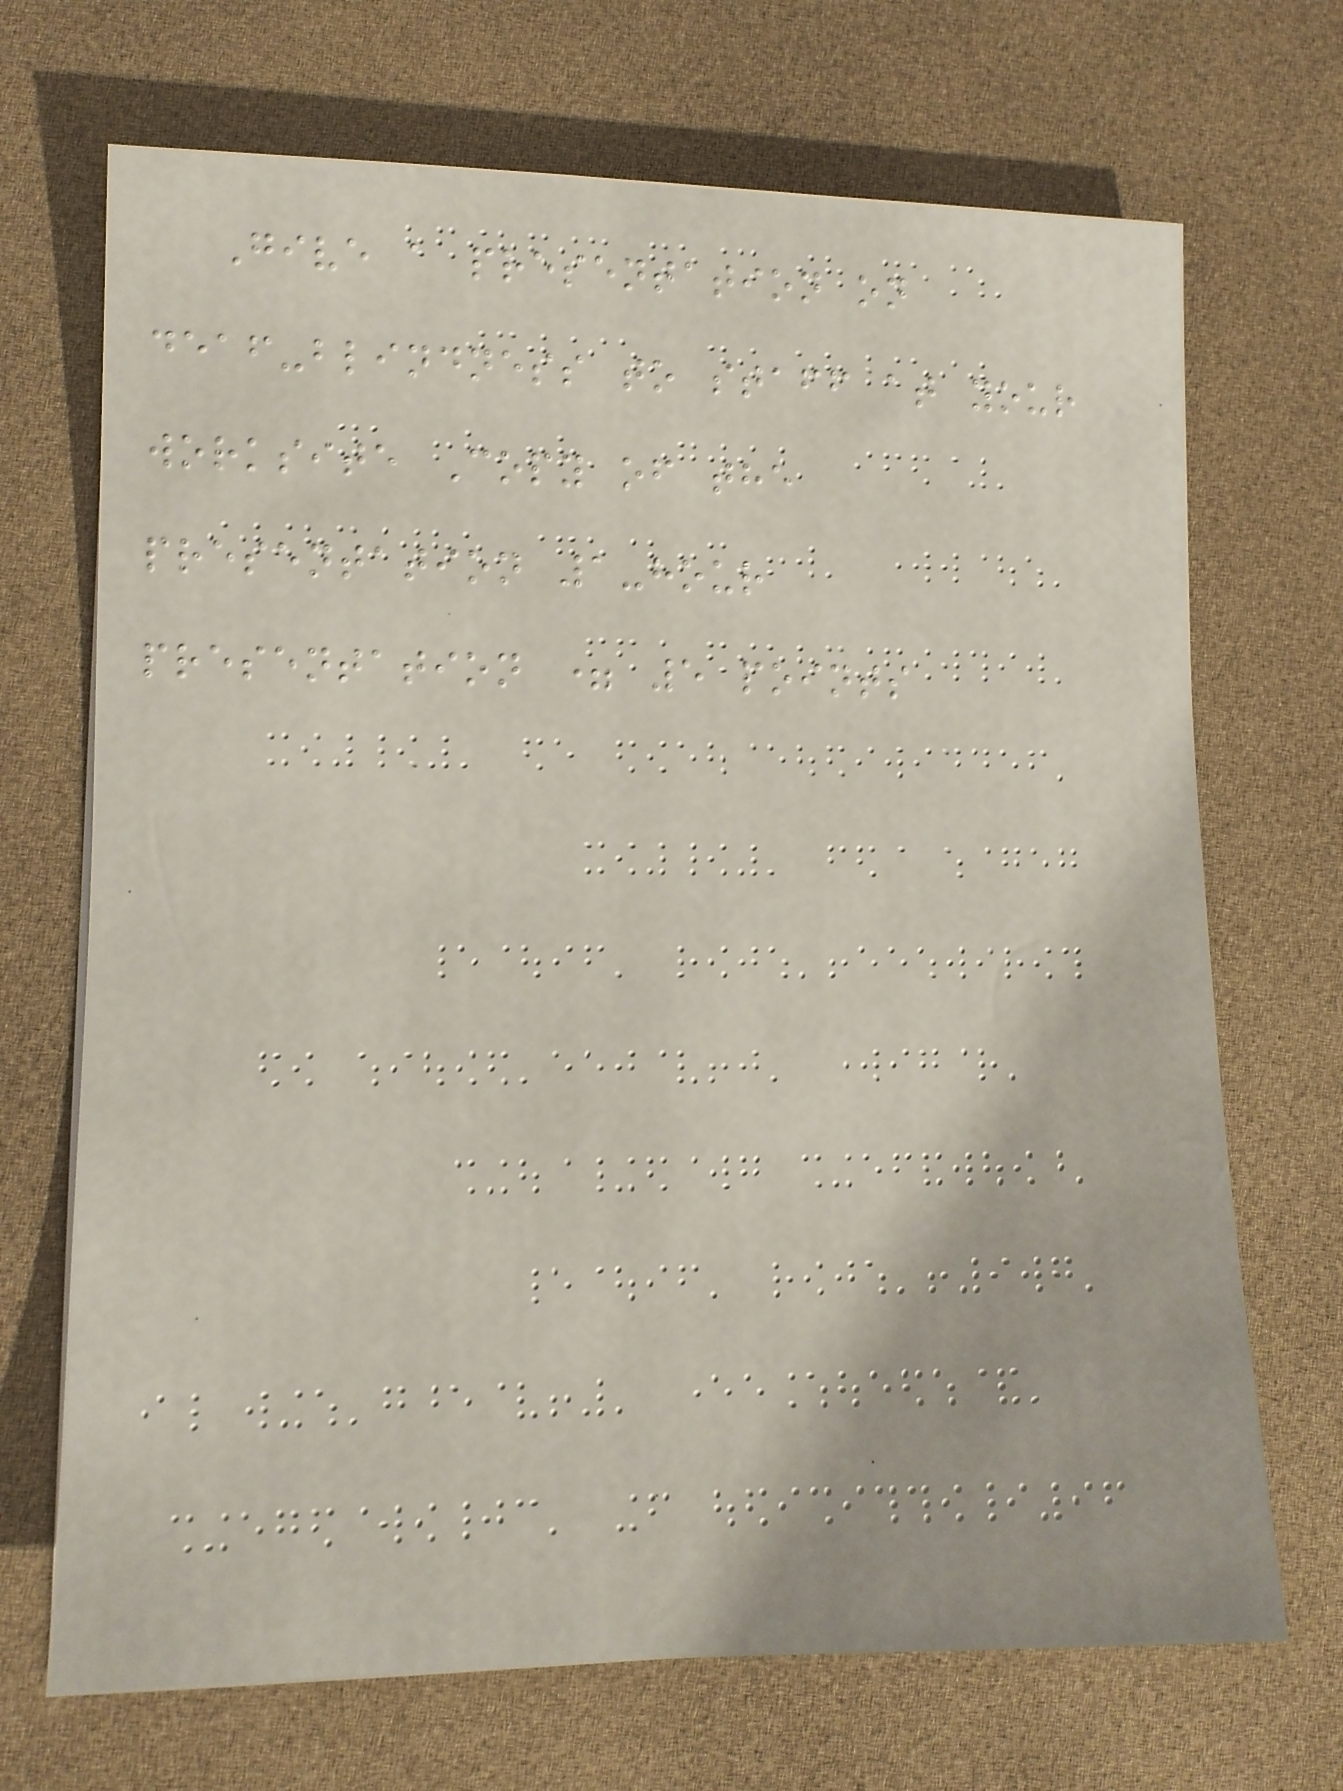Give a presentation on
deaf-blindness to staff at your
worksite Copy of the
presentation 1-hour
presentation = 5 points
